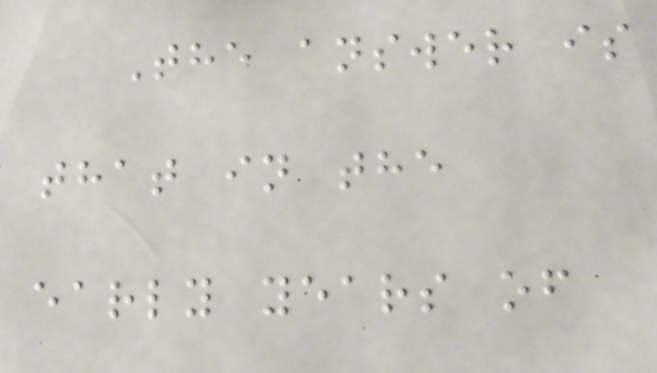The answer is
that in the
early years of
